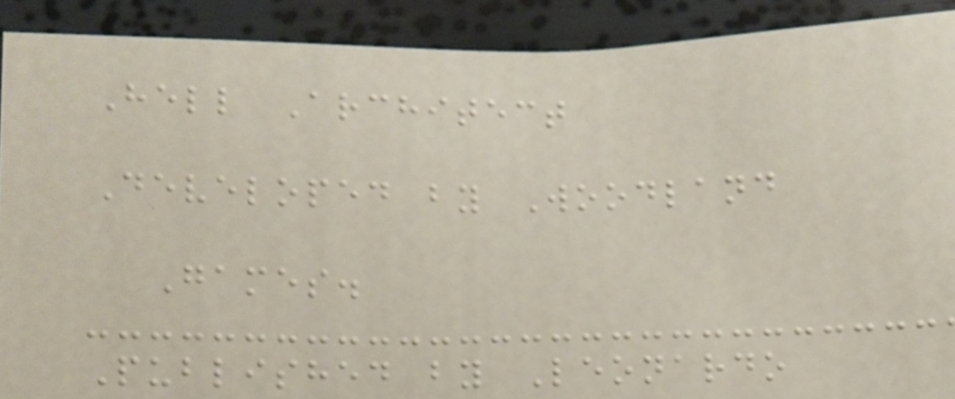Hell Architect
Developed by Woodland
Games.
Published by Leonardo
